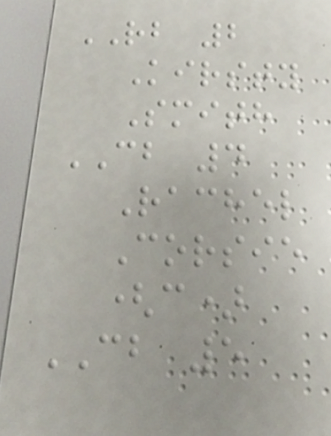RB 2
Kirsty
Smith
CB 4
Rachel
Corsie
(c)
CB 5
